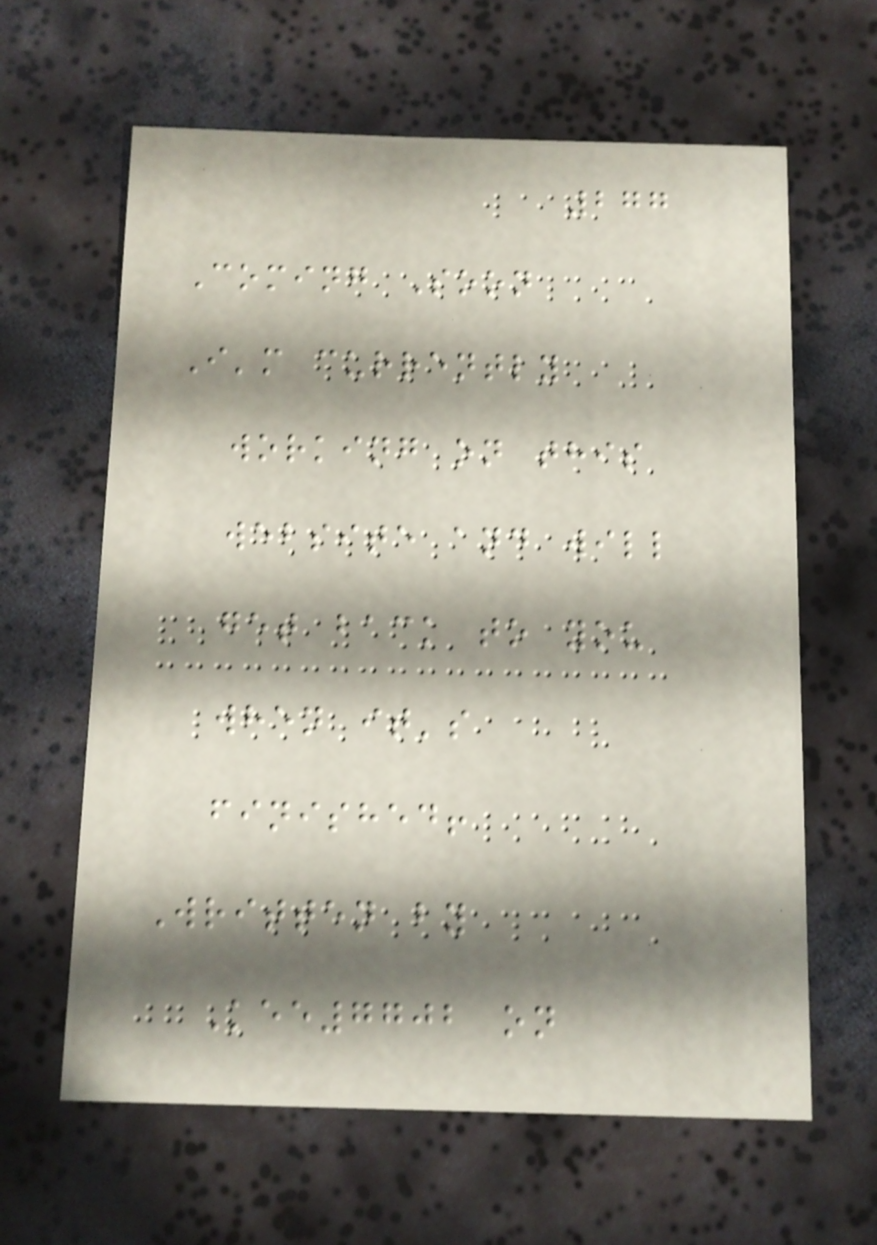277
Coming Soon
I'm currently
working on this
website and will
get back to you
when it's
finished!
Written by
Kee7702 on
